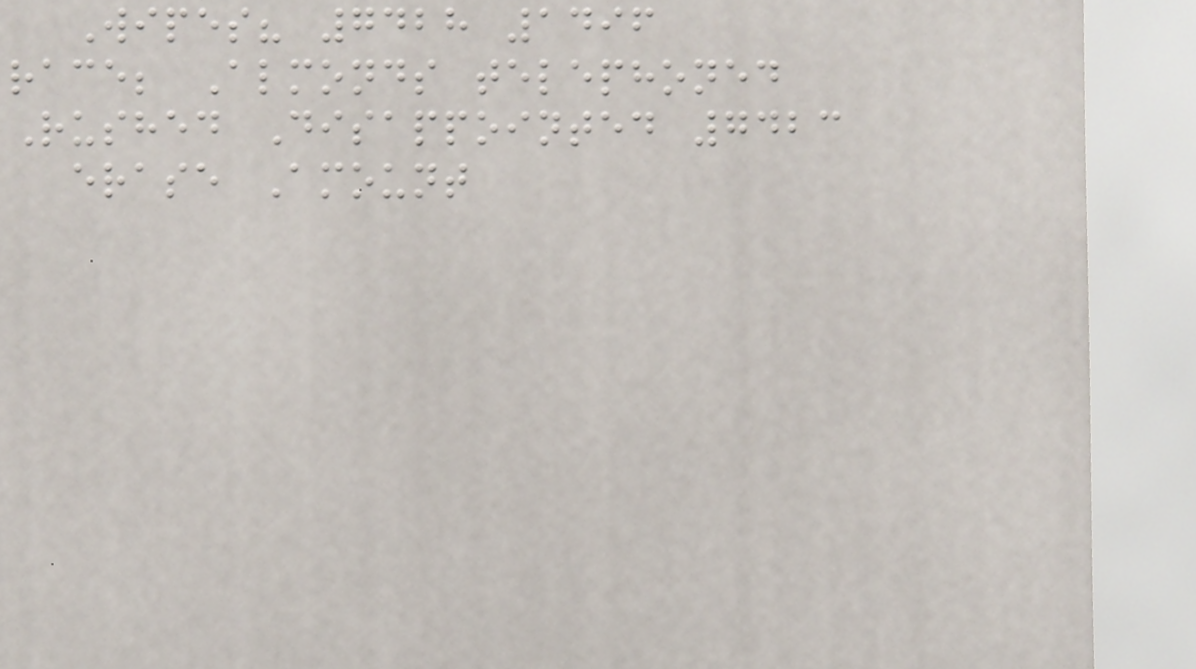Wipes? 7428 1496
race; Almonds telephoned
Rushed Disappointed 7423
erase Amount
